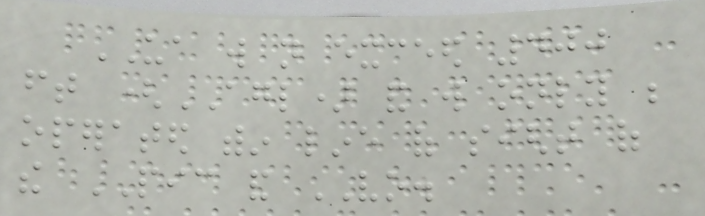UA will not exceed 400
ft (AGL) and will only be
operated within line of sight of
the PIC and VO.
